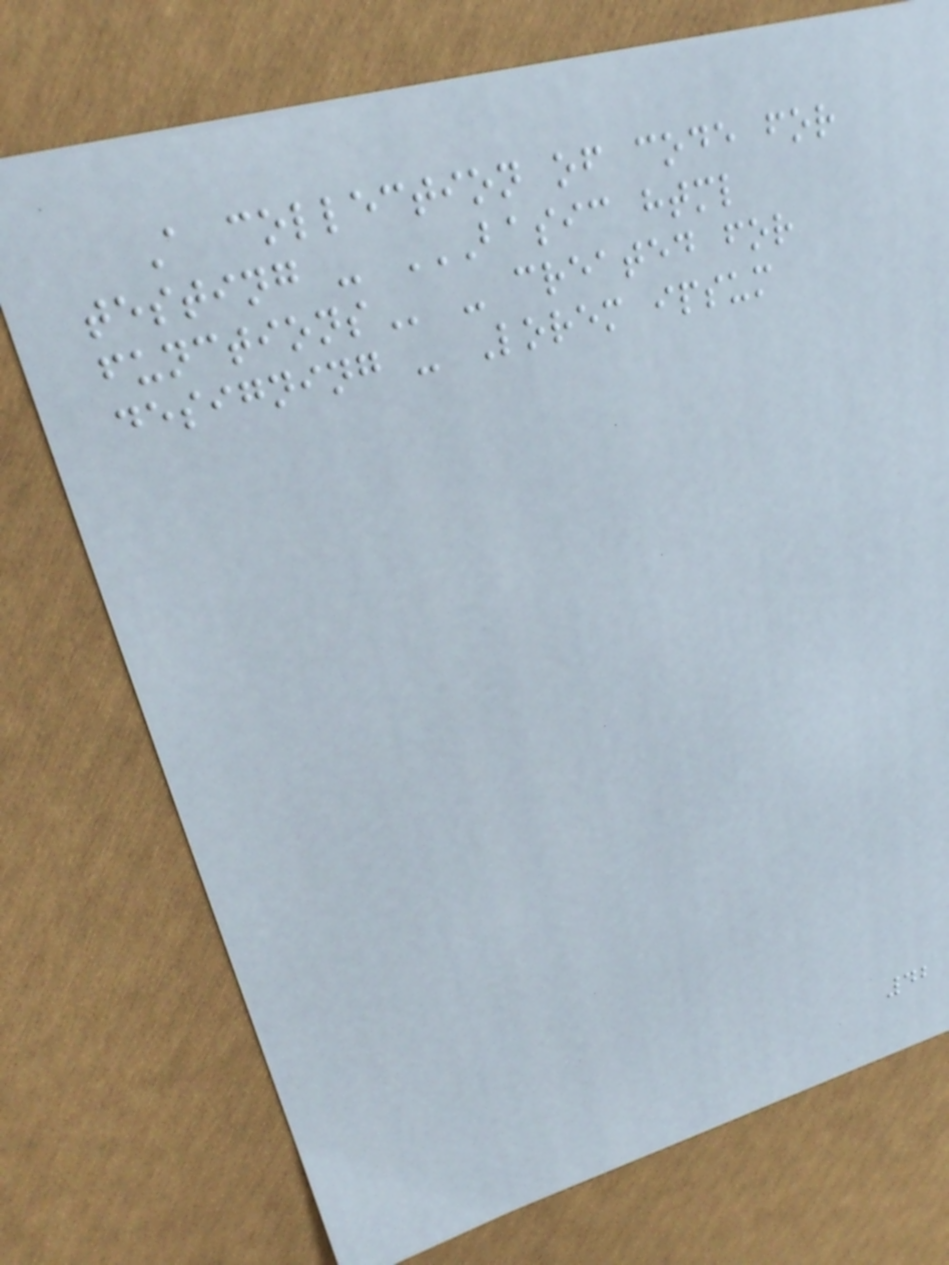A collection of code for
testing - BASIC HTML
FUNCTIONS - created for
designing - Lorem ipsum
42
